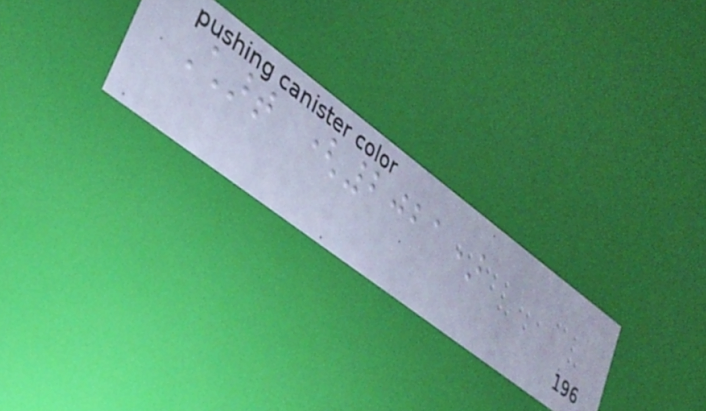Chart (2021)
